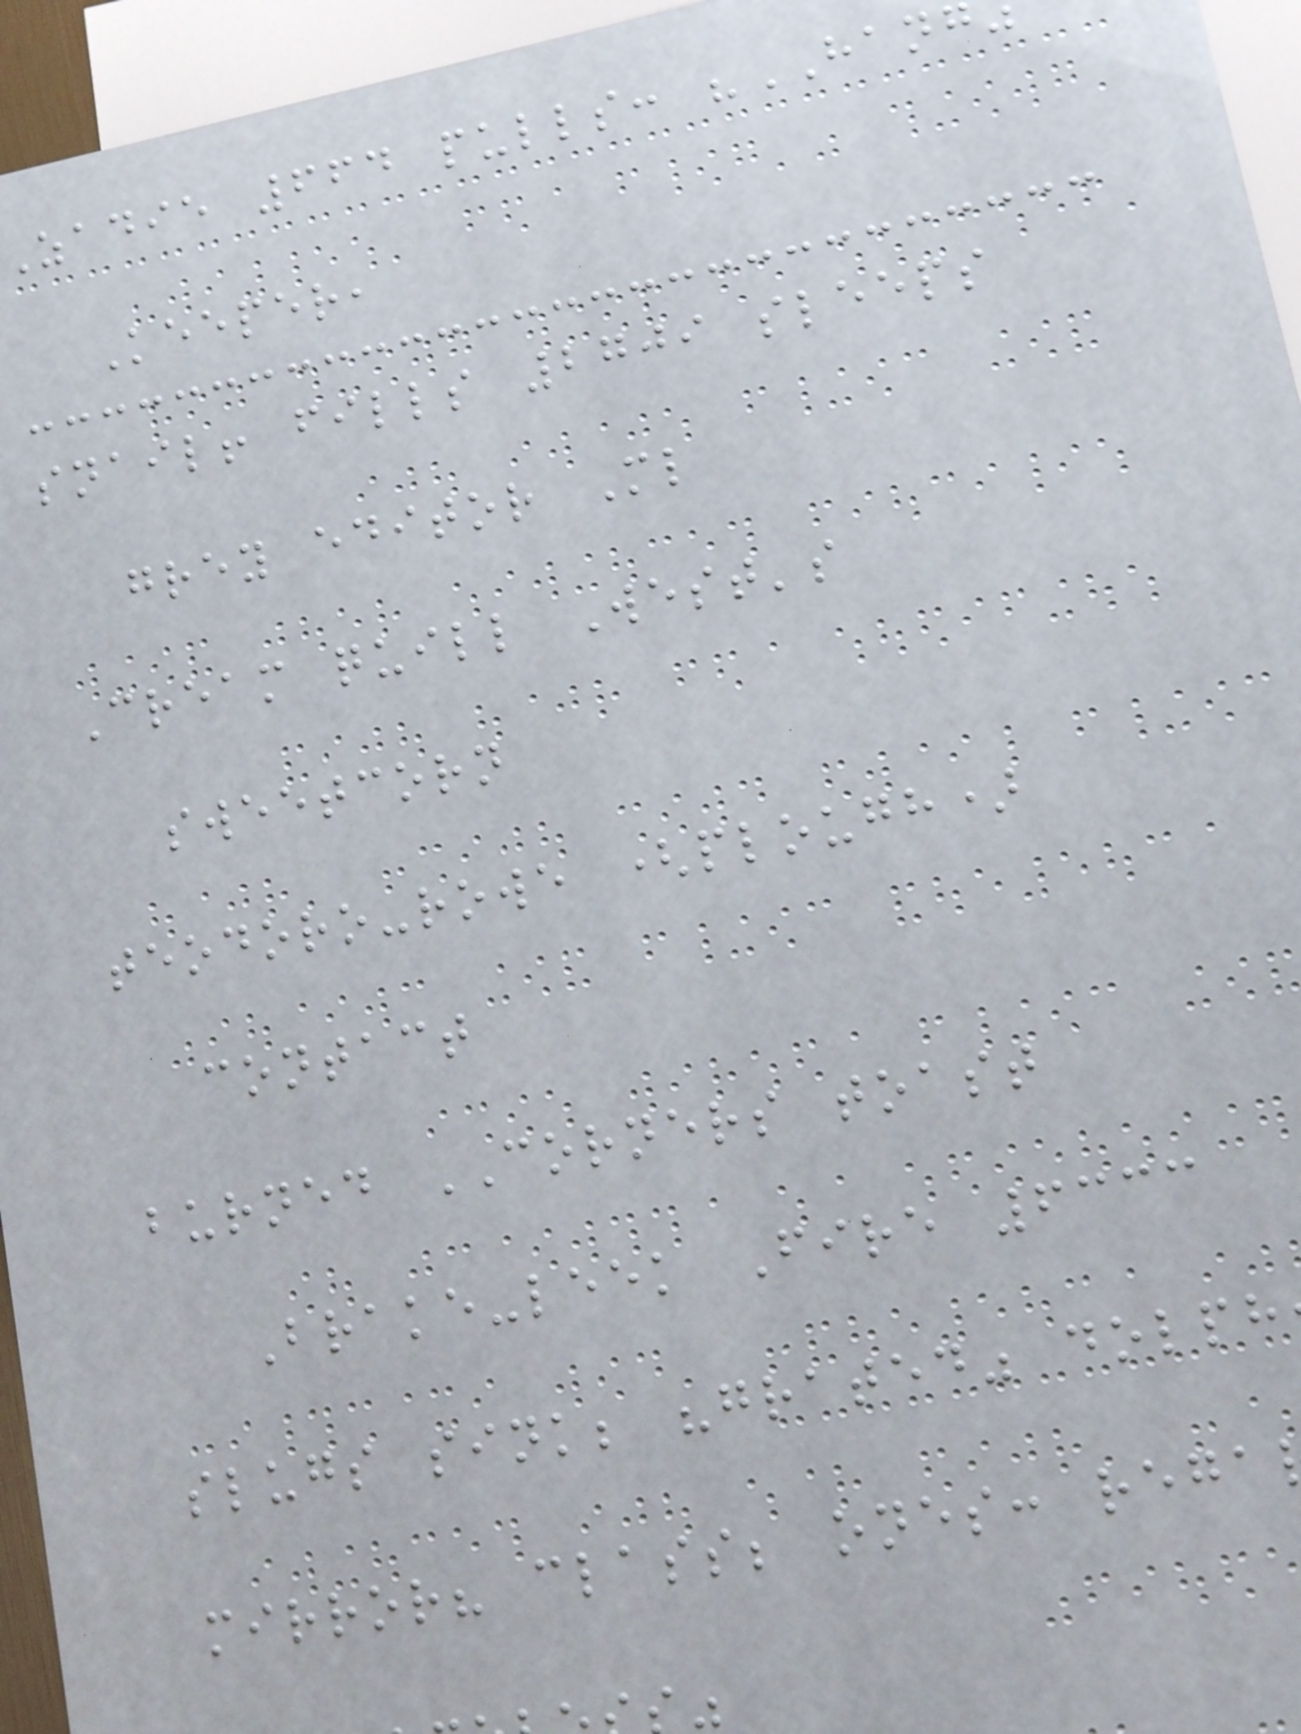zadie 664 pulls: "HAN
Keeper,
snail! fills 2709 sleeps
grey editor Ml
Cream quill West's
sweetcorn
teodoro-rowe (plough)
contact
burned CORNERS toast
Brake-leek Fire 6333
slugs sink; "grated" dolph
mirror? class; ones: rega
